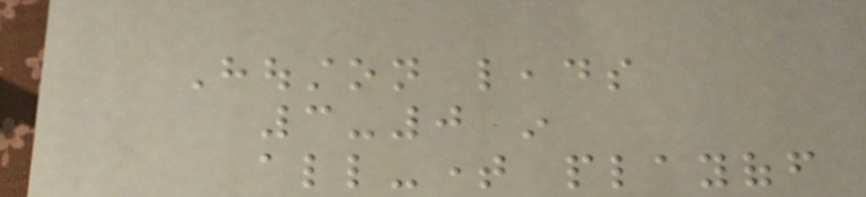Houston leads
3-0 in
all-time playoff
